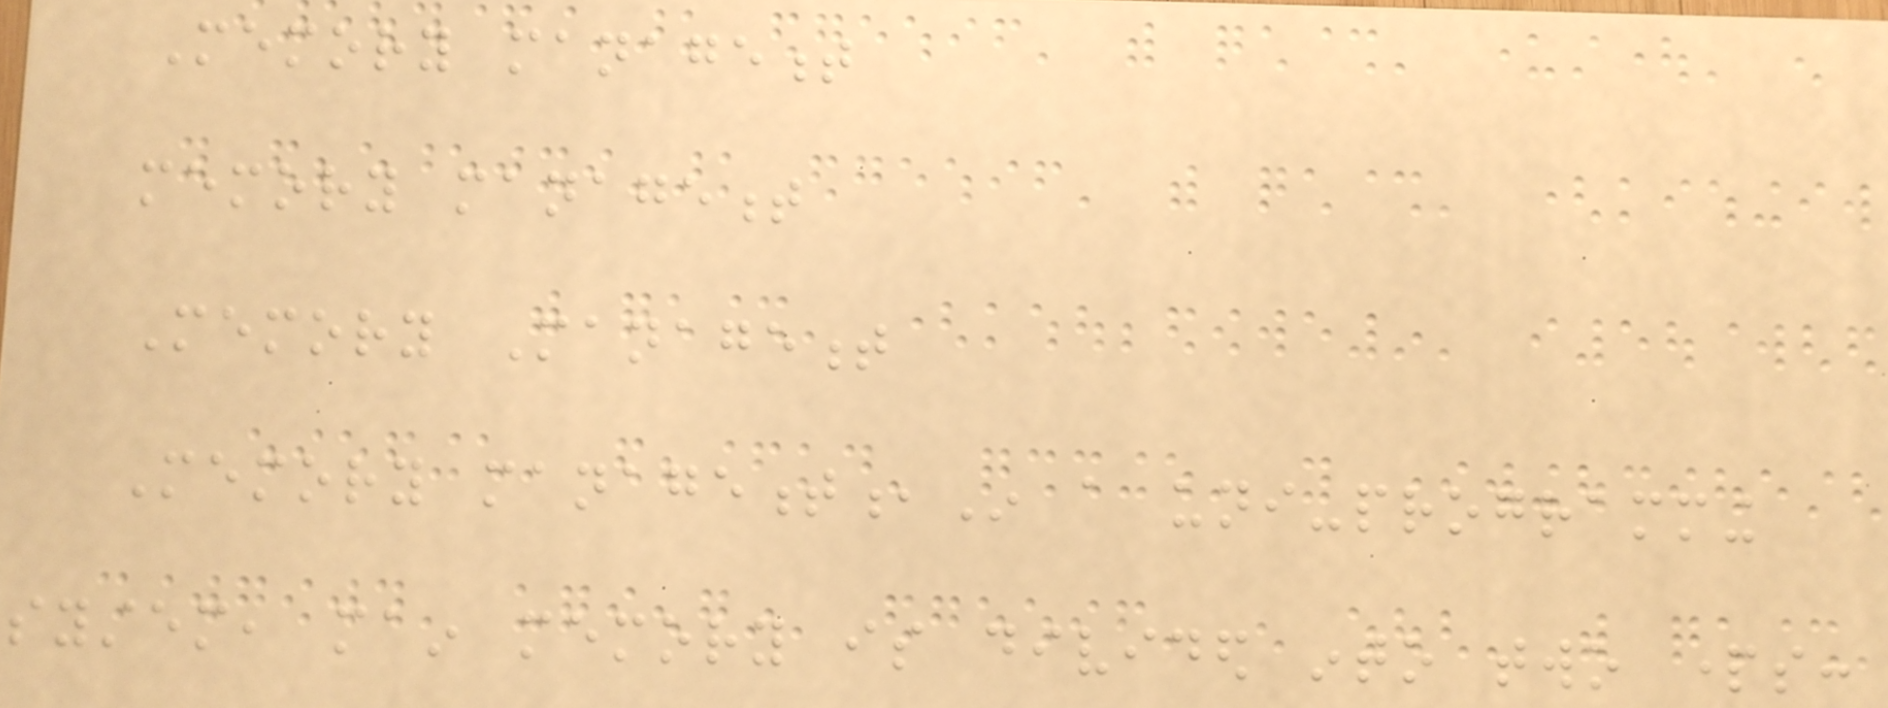Memory management
memory management
Memory Management
Memory management,In a uni-programming
system, main memory is divided into two parts:
